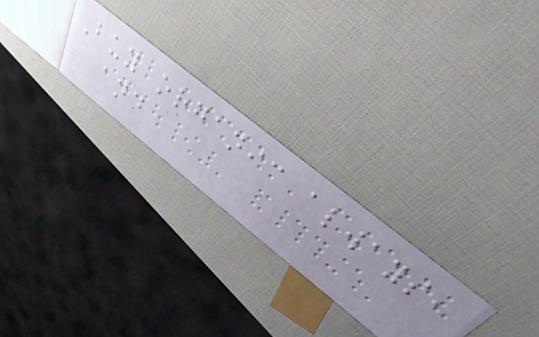Buy organic always,
and
